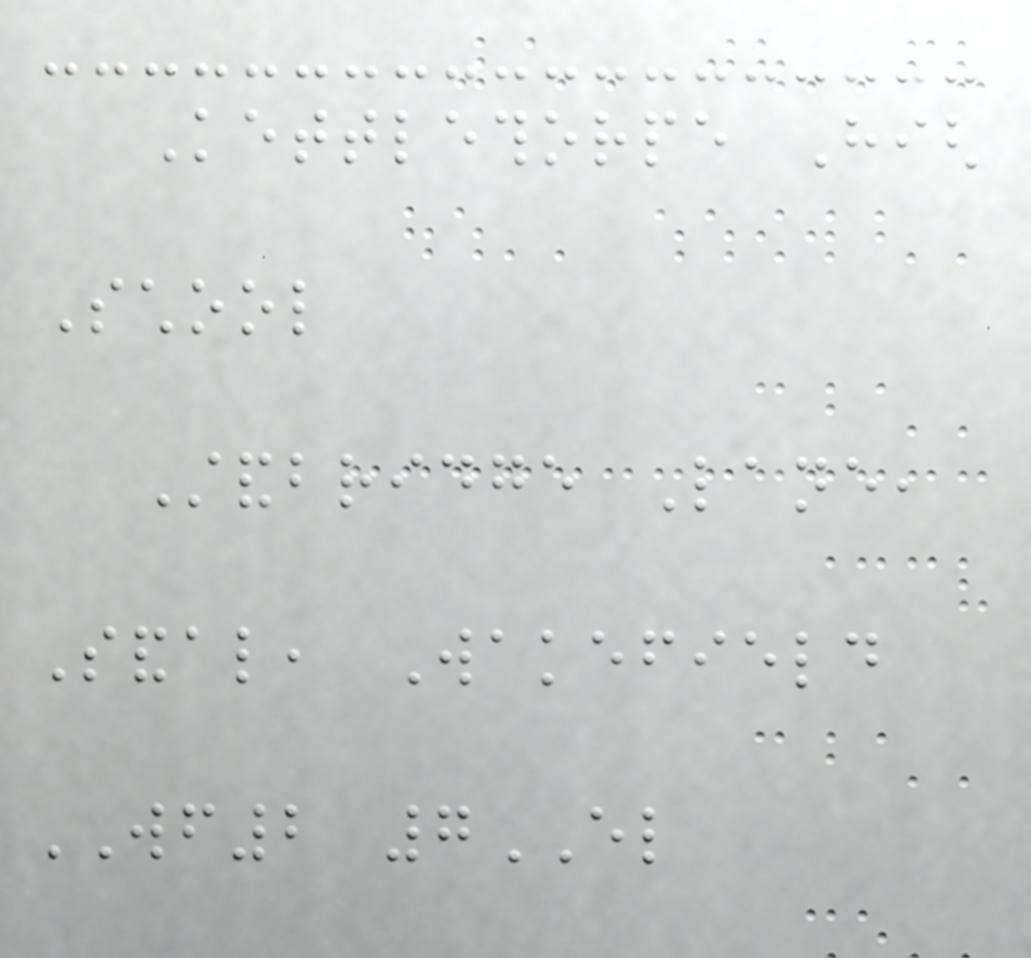Kettlethorpe High
School
Standbridge Lane,
Sandal, Wakefield
WF2 7EL
